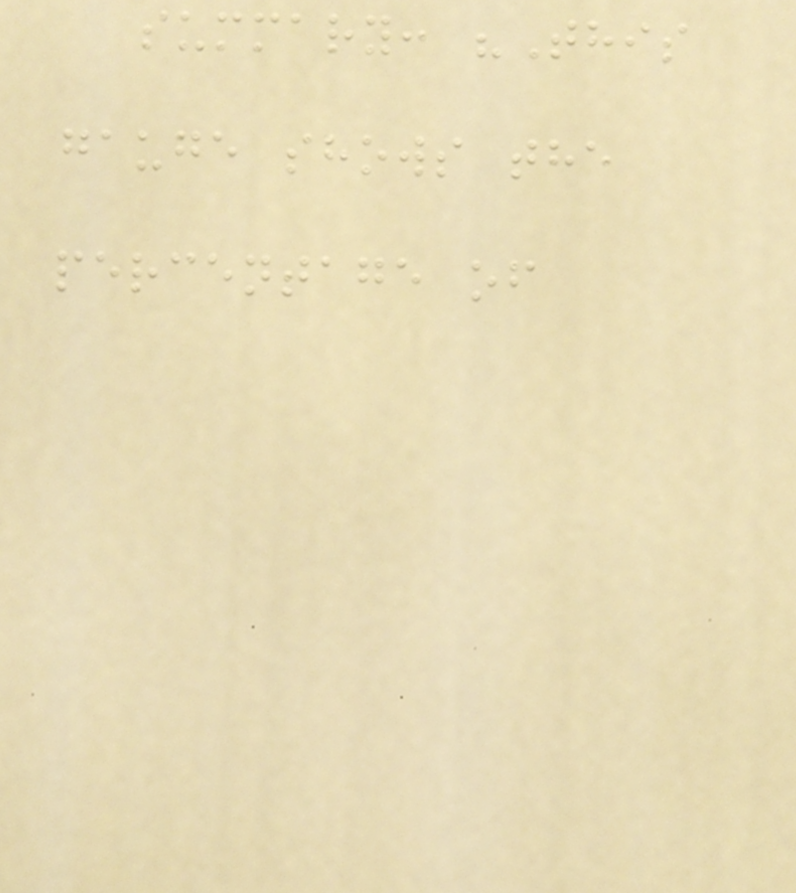summary: "This
gauge shows the
percentage of
